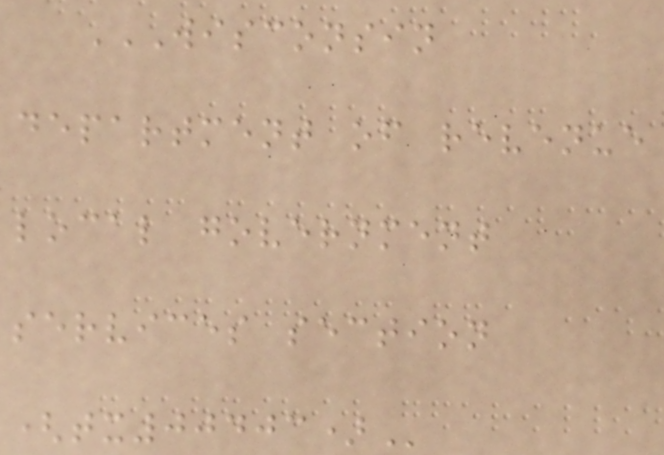WISCONSIN
DEPARTMENT OF REVENUE
LOCAL GOVERNMENT
SERVICES SECTION
(TX00403)
